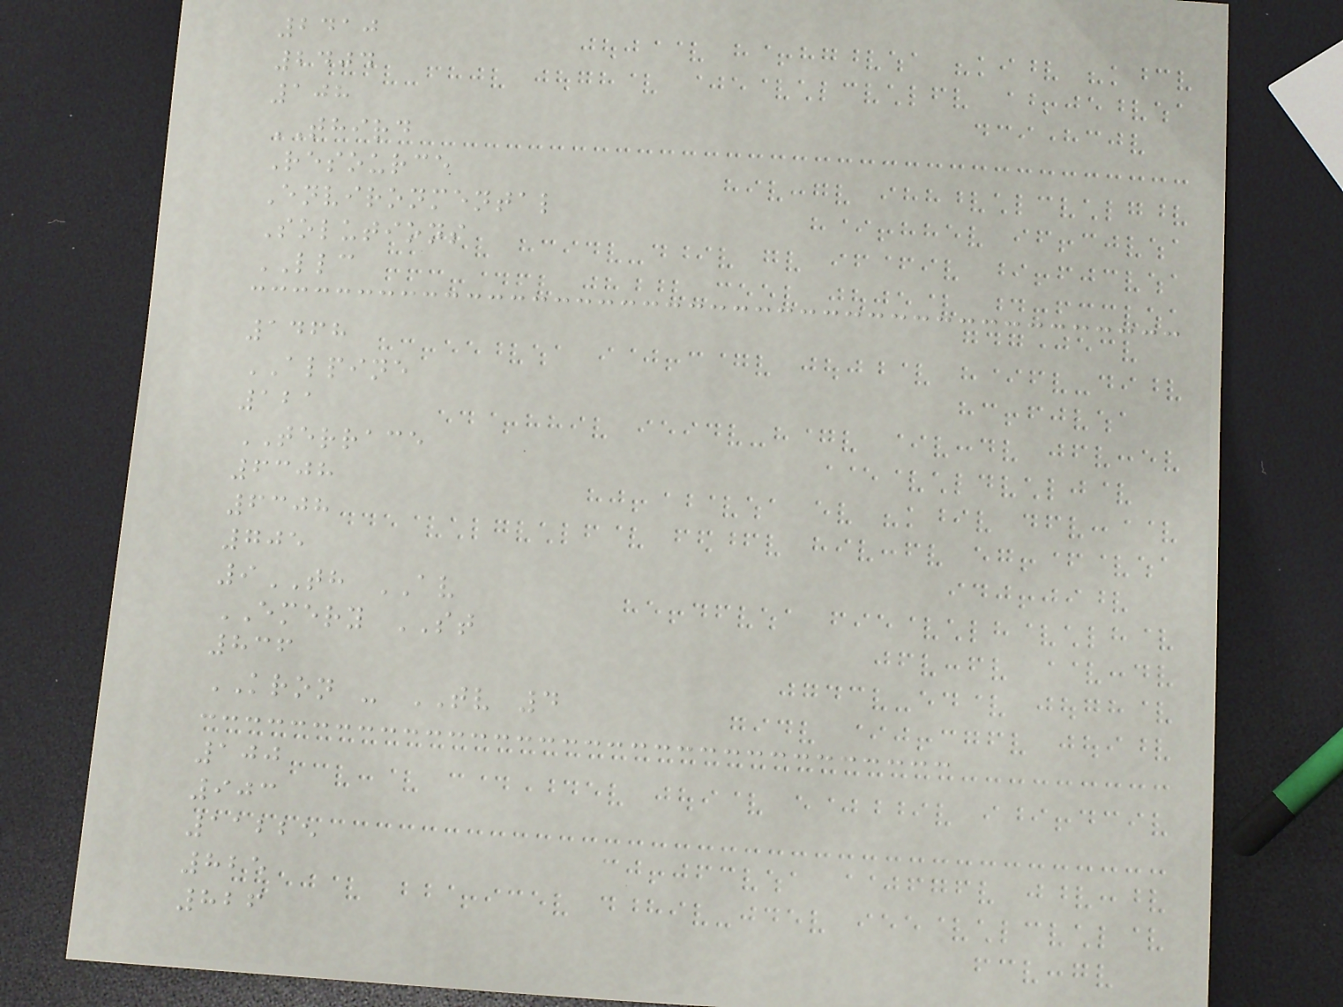2410
2404
108
THIRD
Resource
Environmental
Solutions
LLC
1468
ALPINE
121
TERRACE
6308
6308
705
9TH AV
EMERY ST
836
KRON - TV 4
100
903
11225
825
826
